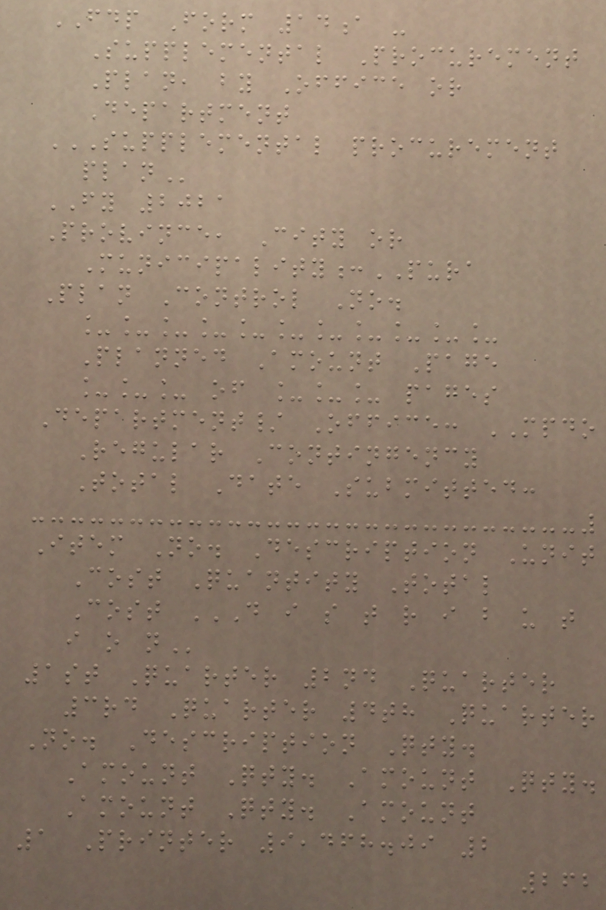FDP Form 14a -
Supplemental Procurement
Plan, by Office or
Department
SUPPLEMENTAL PROCUREMENT
PLAN
FY 2021
Province, City or
Municipality:PURA
Plan Control No.
___________
Planned Amount Page
___ of ___ pages
Department/ Office: MPDO
Regular Contingency
Total Date Submitted:
Item No. Description Unit
Cost Quantity Total
Cost D I S T R I B U T
I O N
1st Quarter 2nd Quarter
3rd Quarter 4th Quarter
No. Description Qty.
Amount Qty. Amount Qty.
Amount Qty. Amount
1 Printer 9,468.09 2
262
